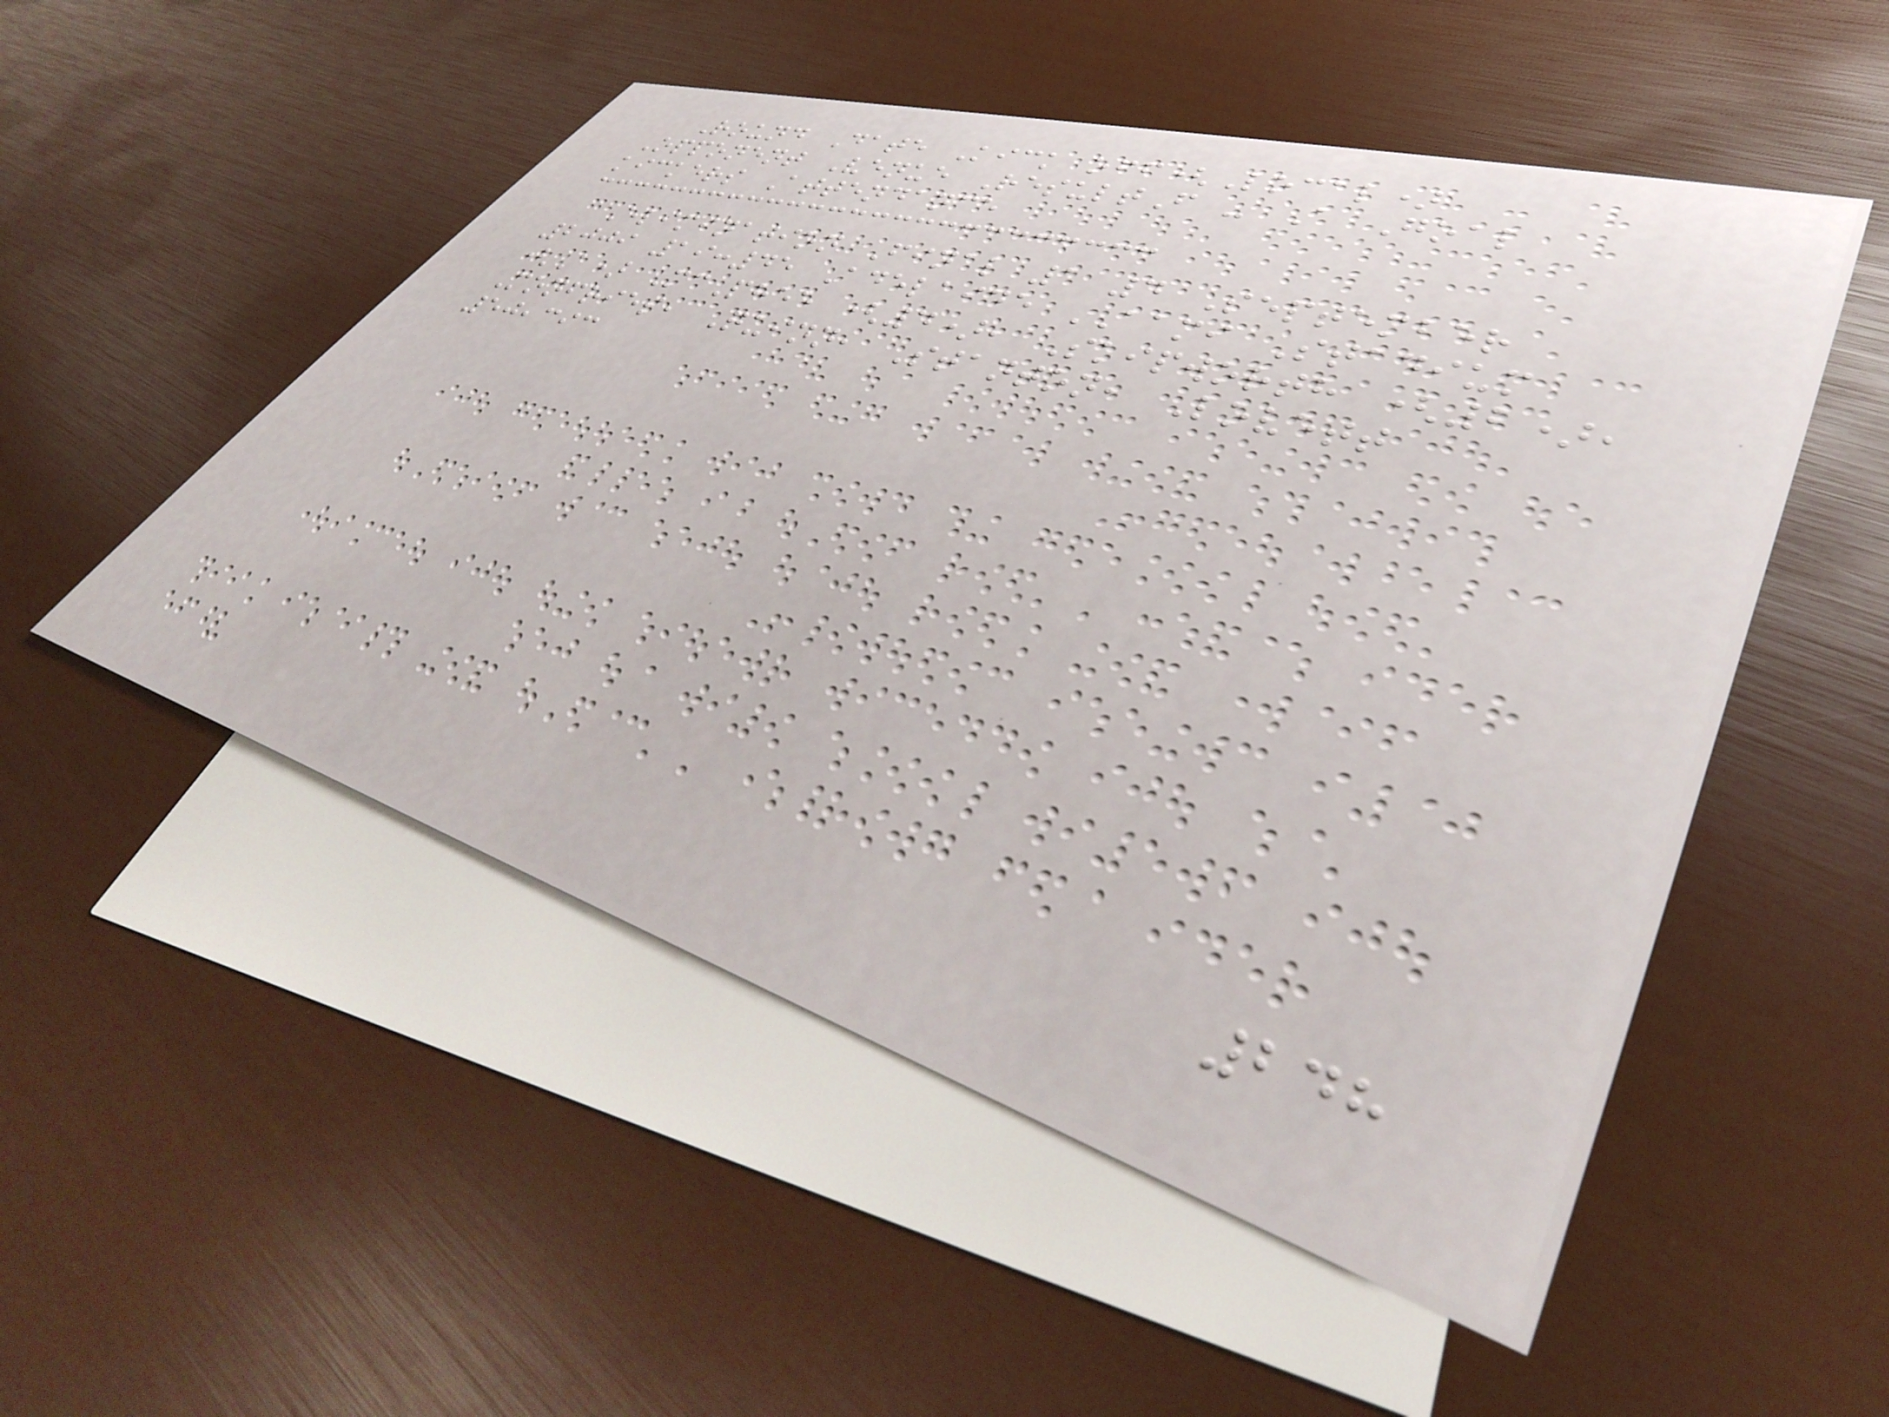Round Date Kick off(Local)
Opponent Venue ResultF - A Goal
kickers Attendance
Elimination Final 1 4 September
2009 19:45 Adelaide AAMI Stadium
(A) McPhee (4), Skipworth (2),
Monfries, Quinn, Stanton, Lovett
50,393
248
